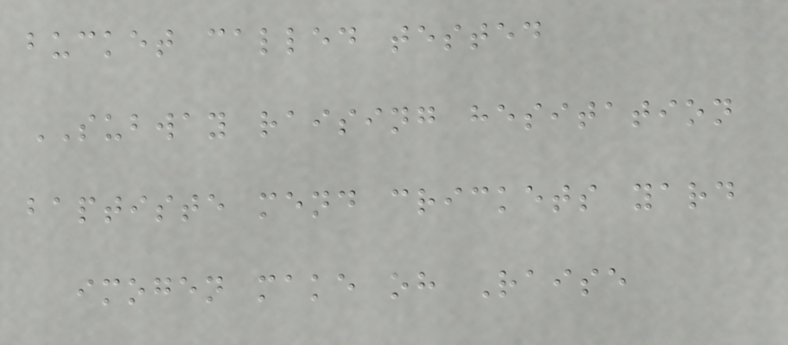bucket called tested
SUBWAY raising hesitation
baptiste mend crickets yard
imogen make oh Raise
